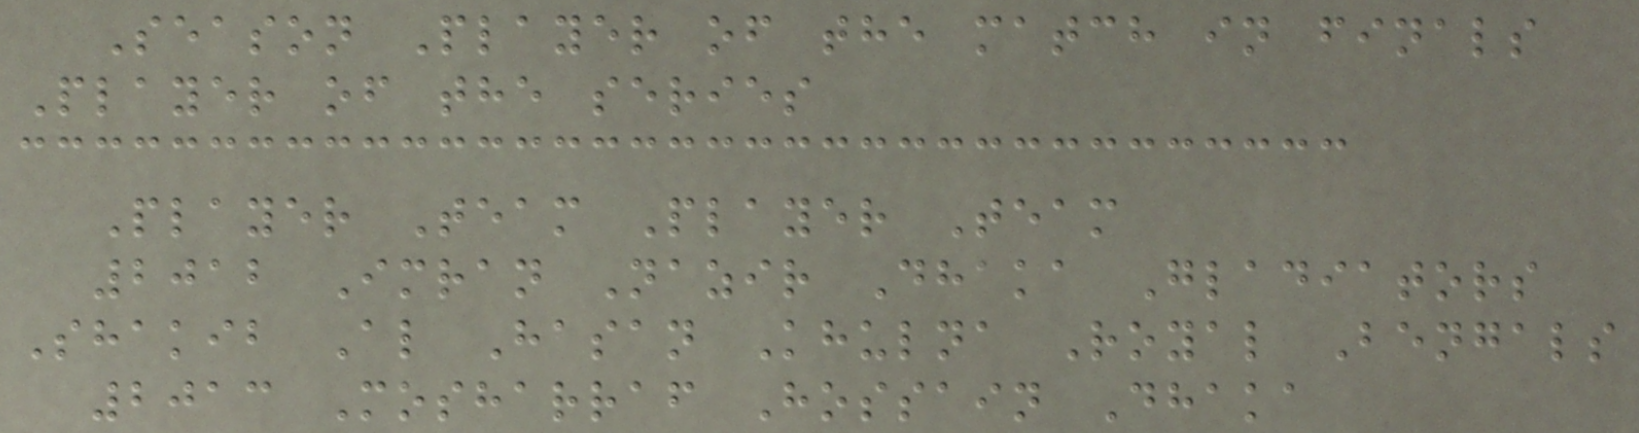Season Player of the match in finals
Player of the series
Player Team Player Team
2012 Imran Nazir Dhaka Gladiators
Shakib Al Hasan Khulna Royal Bengals
2013 Mosharraf Hossain Dhaka
